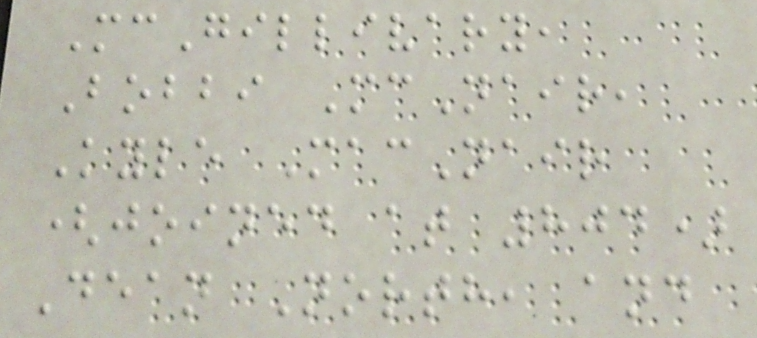McGillivary,
Bobbi McNair,
Kyle MacNair
(joined at 804)
Dean North, and
